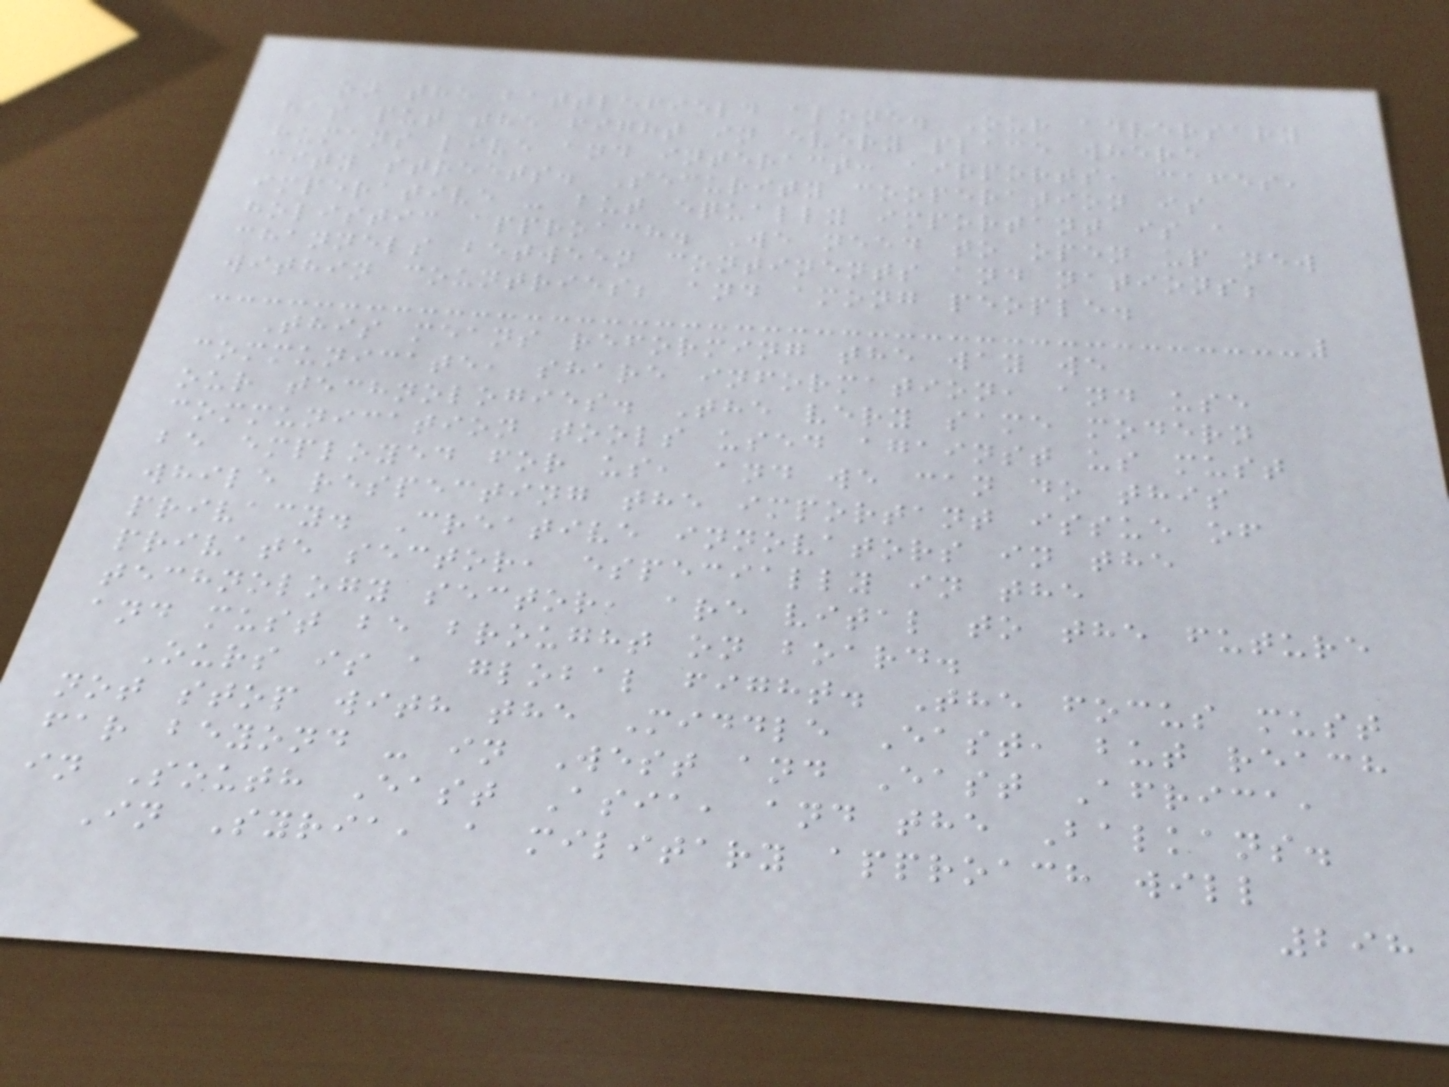on the battlefield alone. Our adversary
has put the fight in every place where
humans live and interact: airports, cafes,
city streets. Security cooperation is
imperative - but equally important is a
holistic approach. We need to open up new
channels between continents and nations;
within countries; and among people.
This means reforming the way we
communicate, share information, and use
our technologies. The very same modern
communication tools used against us must
be employed for us, and we can do this
while respecting the important issue of
privacy. Creative innovators in the
private sector, especially in the
technology sector, are vital to the future
and must be brought on board.
Ours is a global fight. The focus must
not stop with the Middle East, but reach
far beyond - in West and East Africa,
in South East Asia, and the Balkans.
In Syria, a military approach will
298
